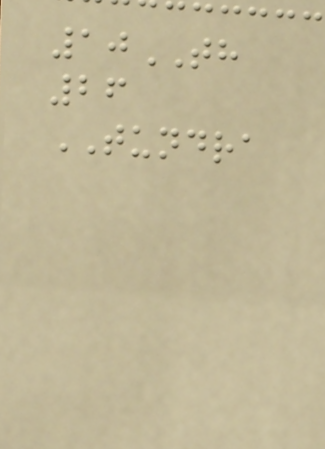10TH
26
TUNDRA
